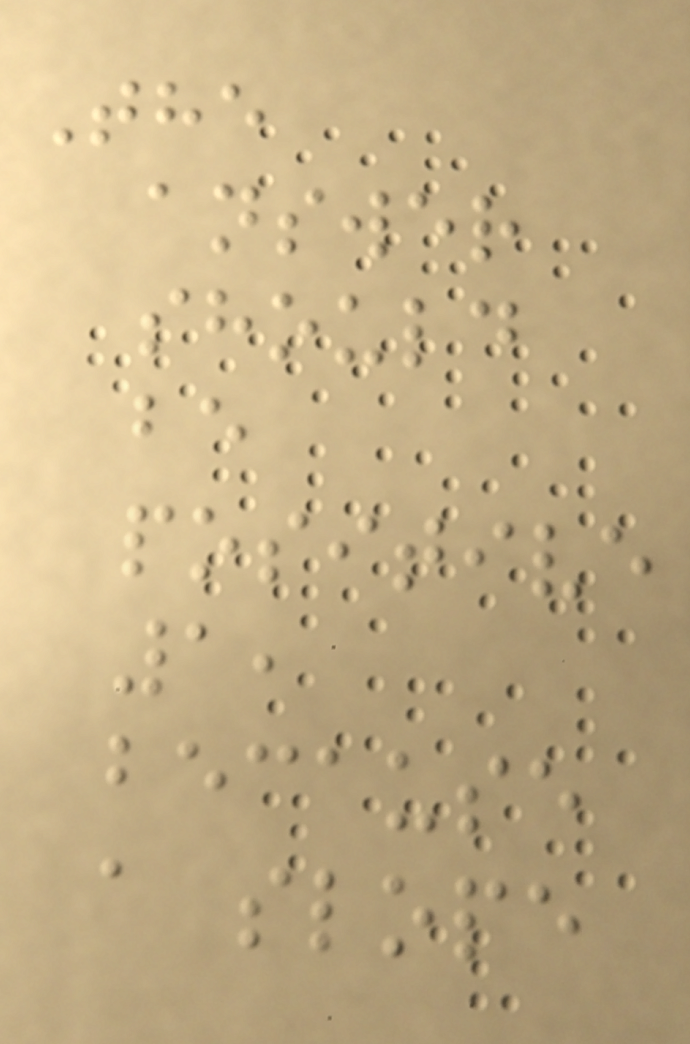The
answer
should
be
positive
1,
because
a slope
